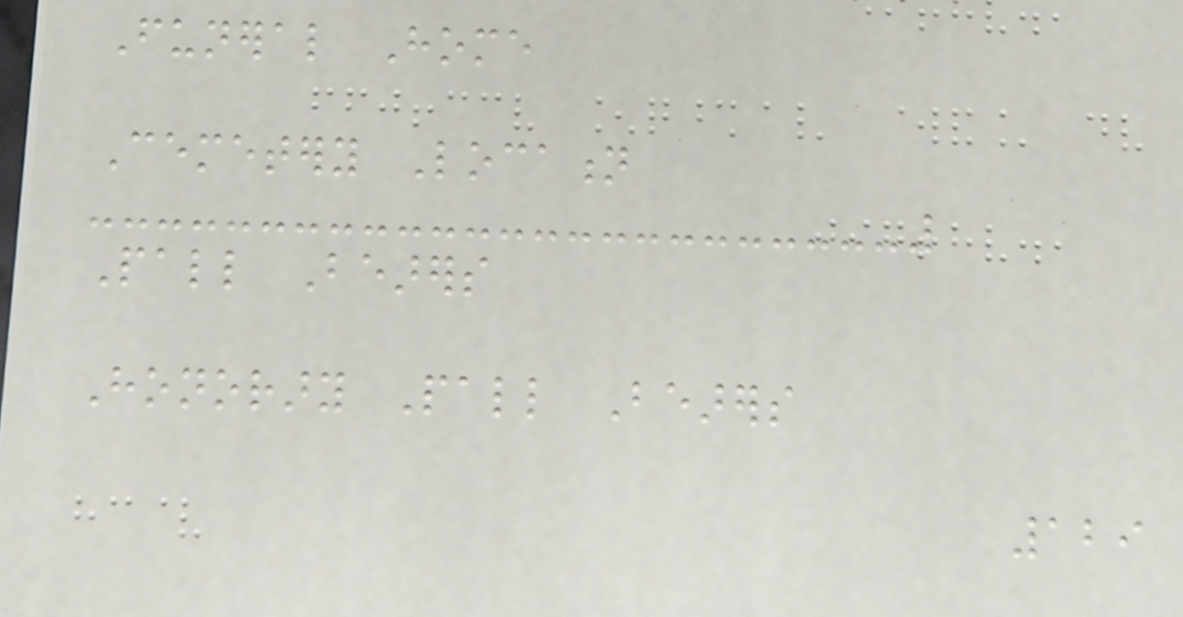Funeral Home
Cemetery Location
Pall Bearers
Honorary Pall Bearers
129
